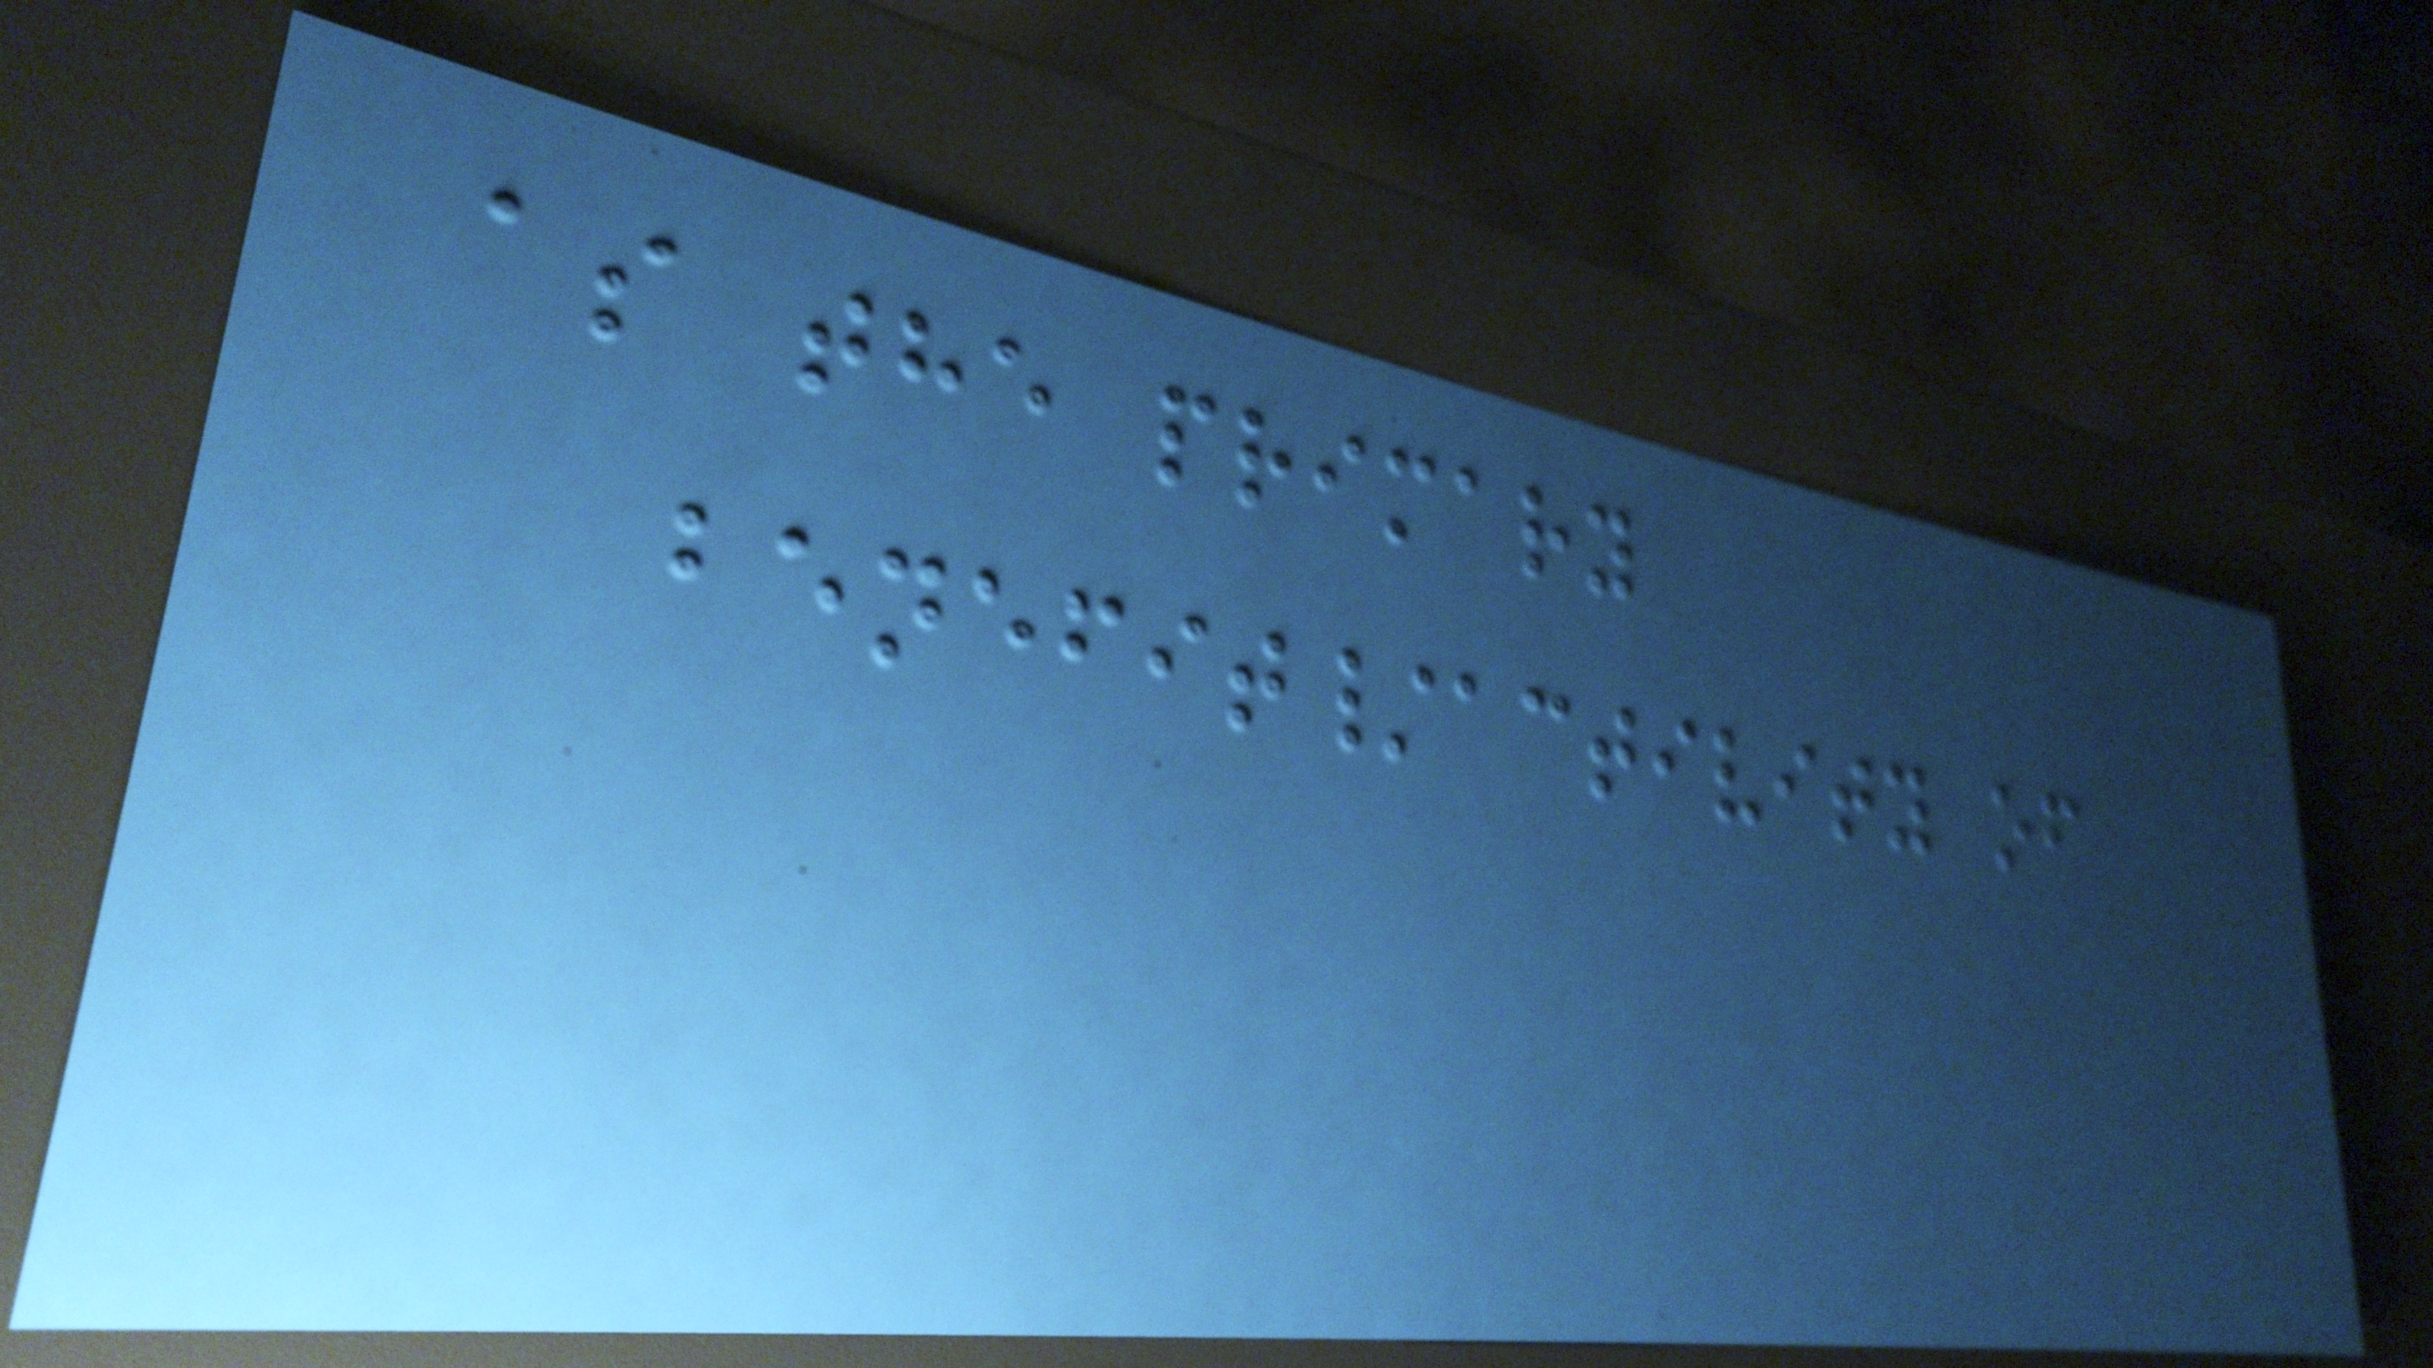as the primary
benefit/activity of
